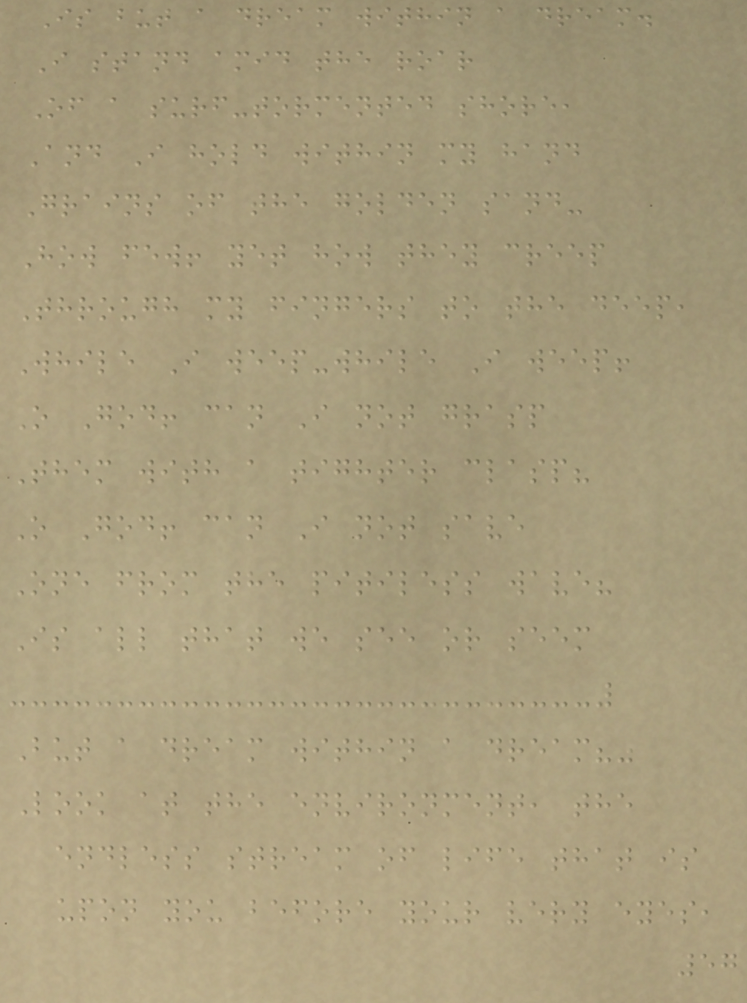Is but a dream within a dream.
I stand amid the roar
Of a surf-tormented shore,
And I hold within my hand
Grains of the golden sand-
How few! yet how they creep
Through my fingers to the deep,
While I weep-while I weep!
O God! can I not grasp
Them with a tighter clasp?
O God! can I not save
One from the pitiless wave?
Is all that we see or seem
But a dream within a dream?"
Look at the environment, the
endless stream of life that is
upon you before your very eyes,
57
